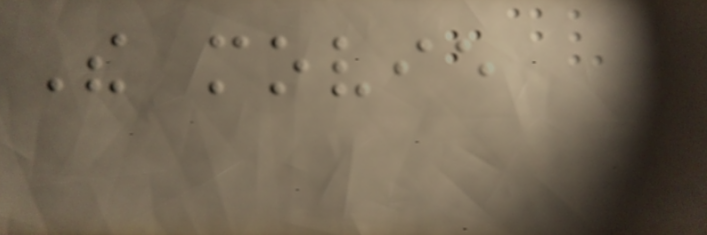The movie
